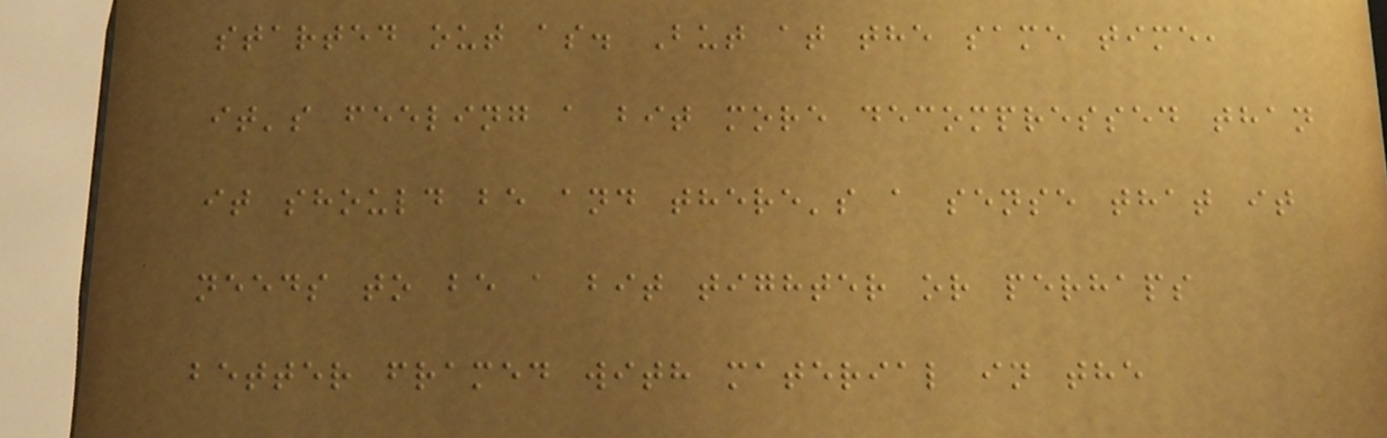started out as. But at the same time,
it's feeling a bit more decompressed than
it should be and there's a sense that it
needs to be a bit tighter or perhaps
better framed with material in the
